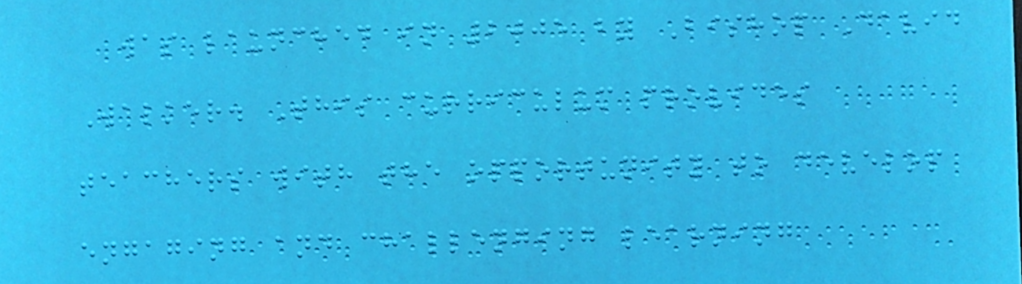was launched in 2005 by Bishop David
Walker. This curriculum provides
teachers with the opportunity to develop
engaging and challenging learning
